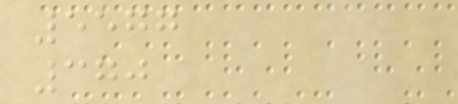5577
370
